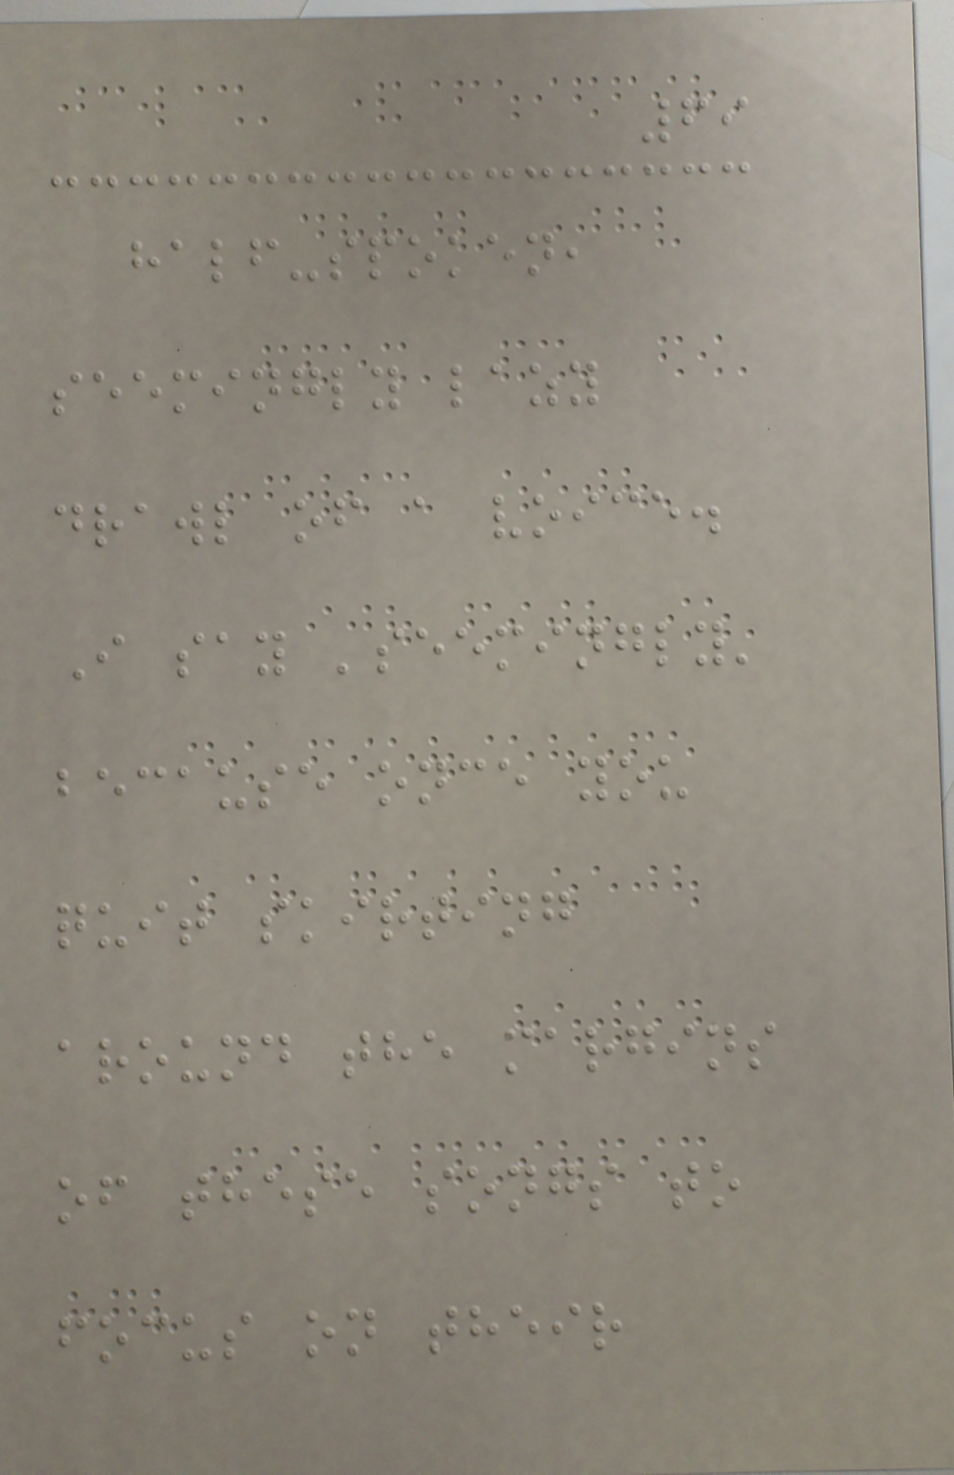69
half-spoken,
seemingly lazy
drawl of a voice.
I say 'seemingly'
because once you
quit skirting
around the margins
of these songs to
focus on their
